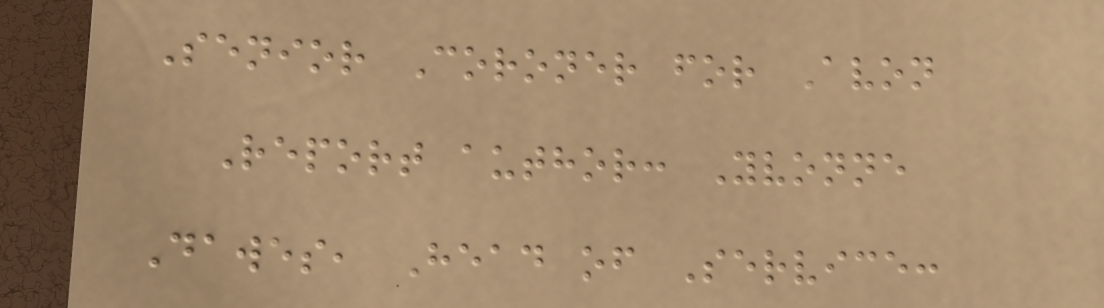Senior Coroner for Avon
Report author: Yvonne
Dawes, Head of Service:
